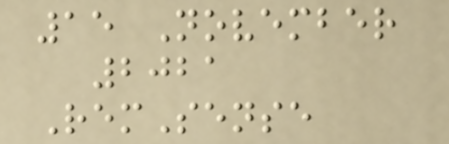15 November
2021
RemSense
